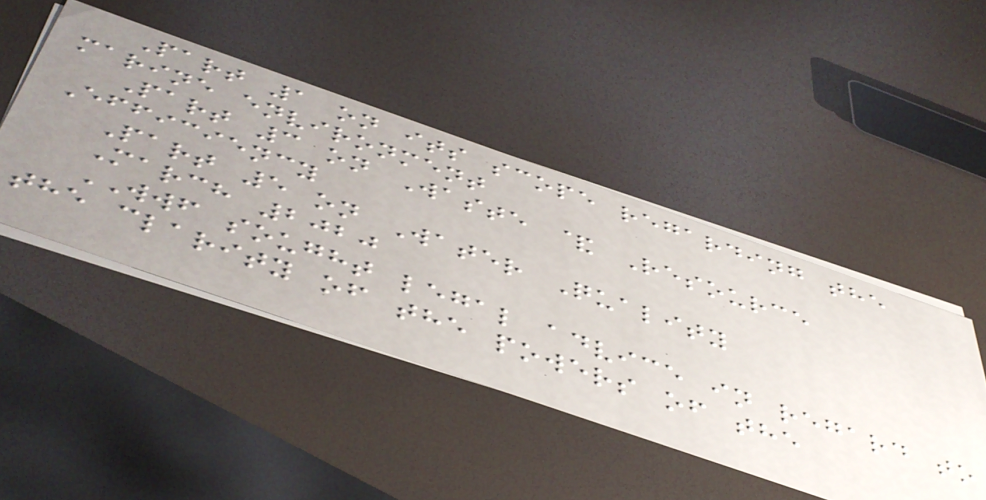Part 1 on its scope regarding the
marine environment
Part 3 on Waste & Resource
Efficiency
Part 5 on Water Quality
March 2020
WWF sought legal advice in regard to
the clarity of the powers of the
